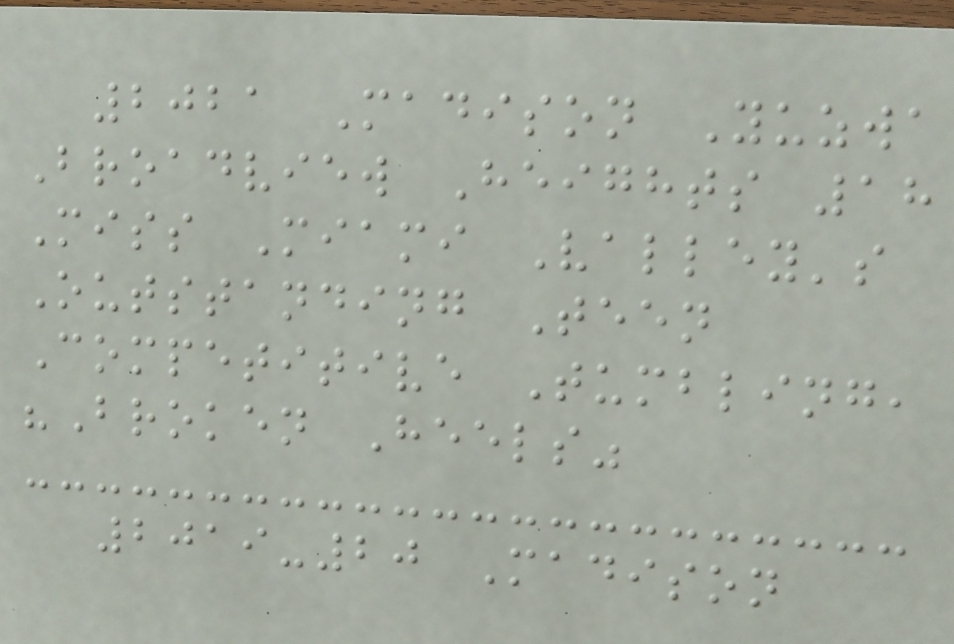2021 Madison Yuzwa
Broadview Heights 18
Miss Miami Valley's
Outstanding Teen
Competitive Tumbling,
"Broken Heels"
2019-20 Madison
